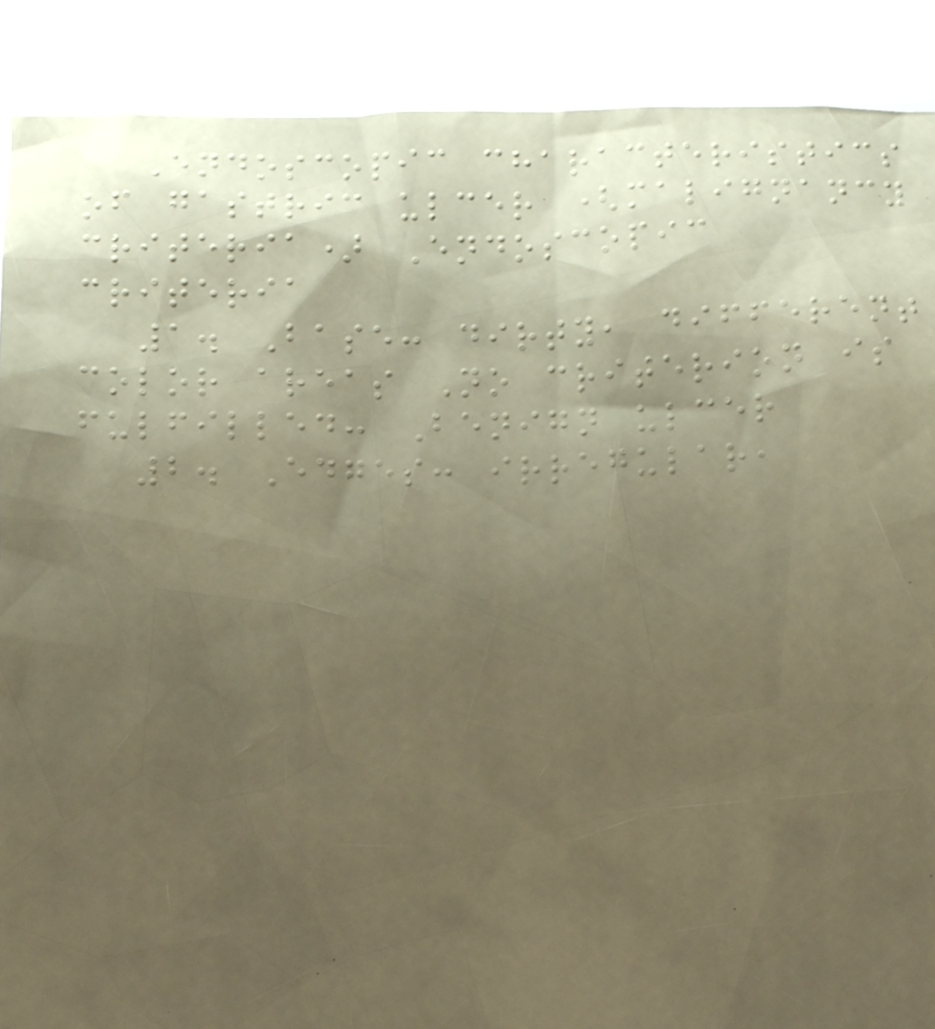Endoscopic characteristics
of gastric ulcer (malignancy
criteria) Endoscopic
criteria
1. Base: dirty, different
color areas No criterion is
fulfilled: Benign ulcer
2. Edges: irregular,
